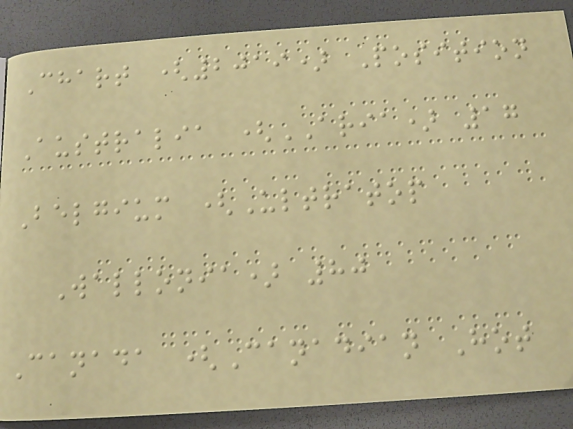Chart (2019) Position
Australia (ARIA) 17
Belgium (Ultratop
Wallonia) 80
Canada (Canadian Hot
